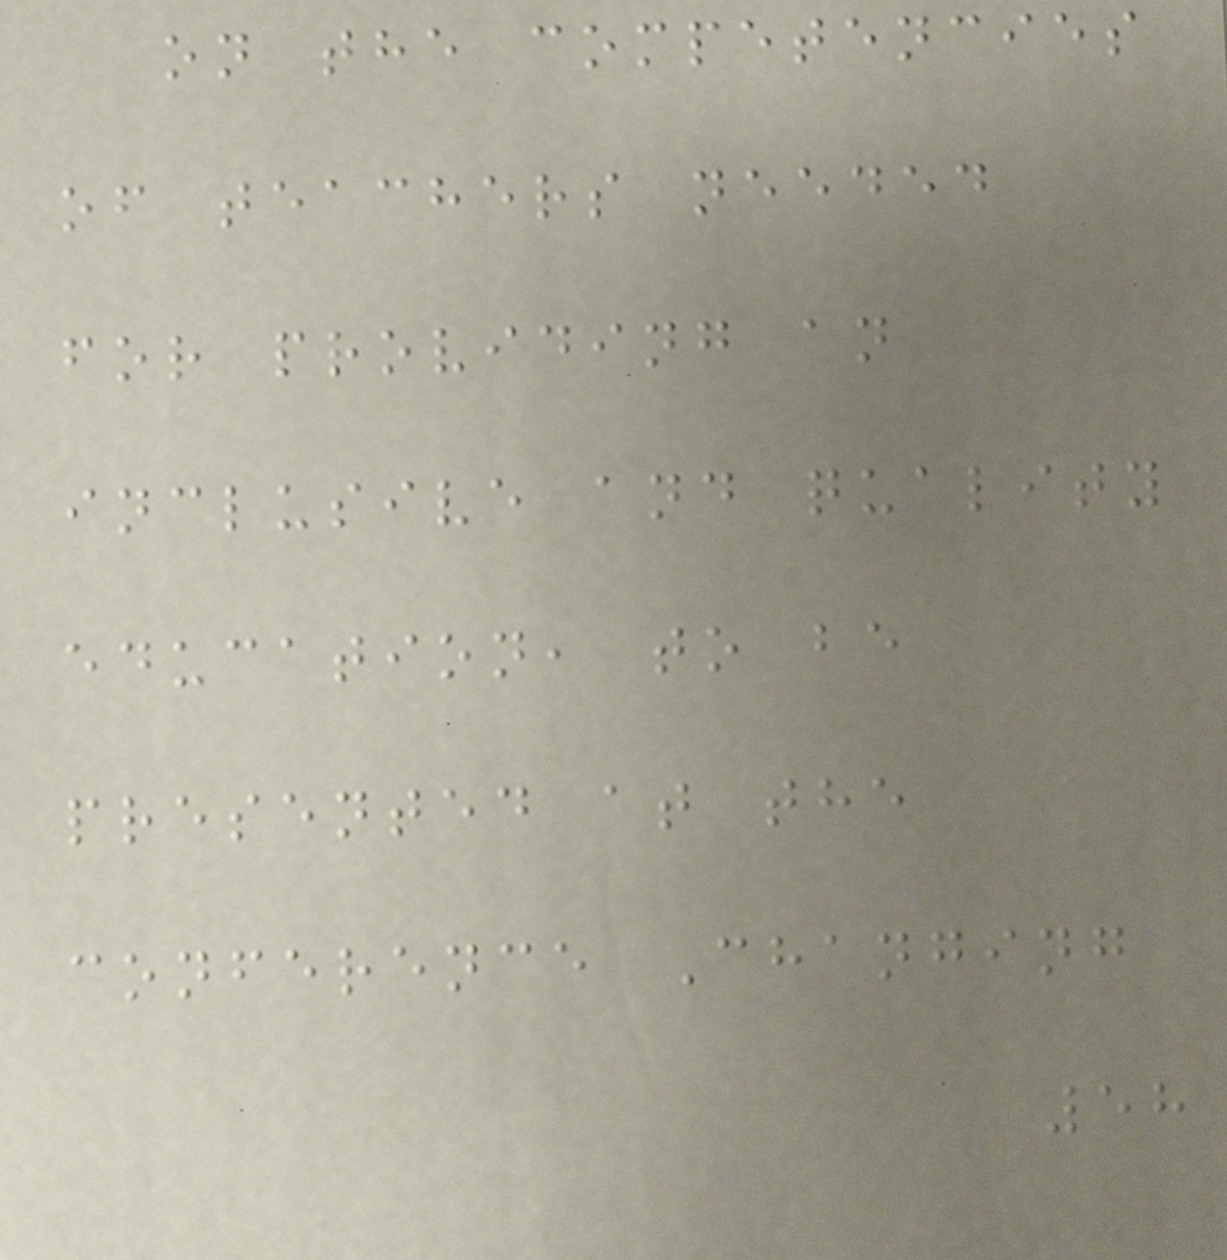on the competencies
of teachers needed
for providing an
inclusive and quality
education, to be
presented at the
conference Changing
58
